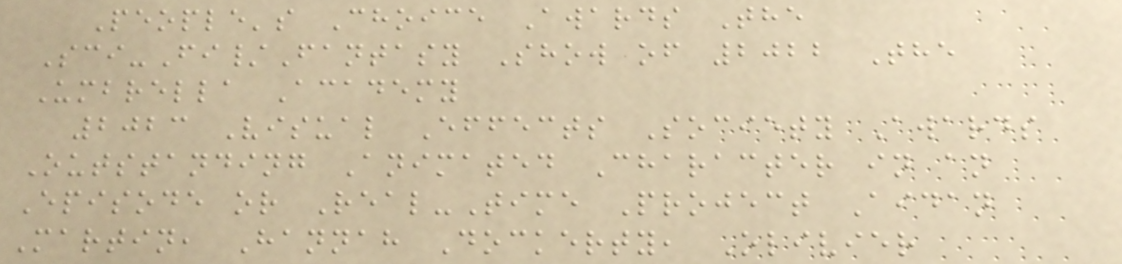People's Choice Awards The
Sci-Fi/Fantasy Show of 2022 The
Umbrella Academy
2023 Visual Effects Society Awards
Outstanding Animated Character in an
Episode or Real-Time Project Aidan
Martin, Hannah Dockerty, Olivier
